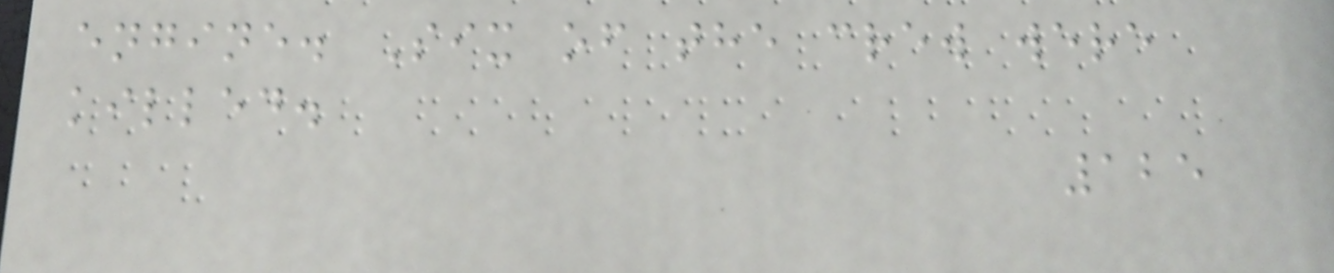engine. Six of the crew were
killed.
125
